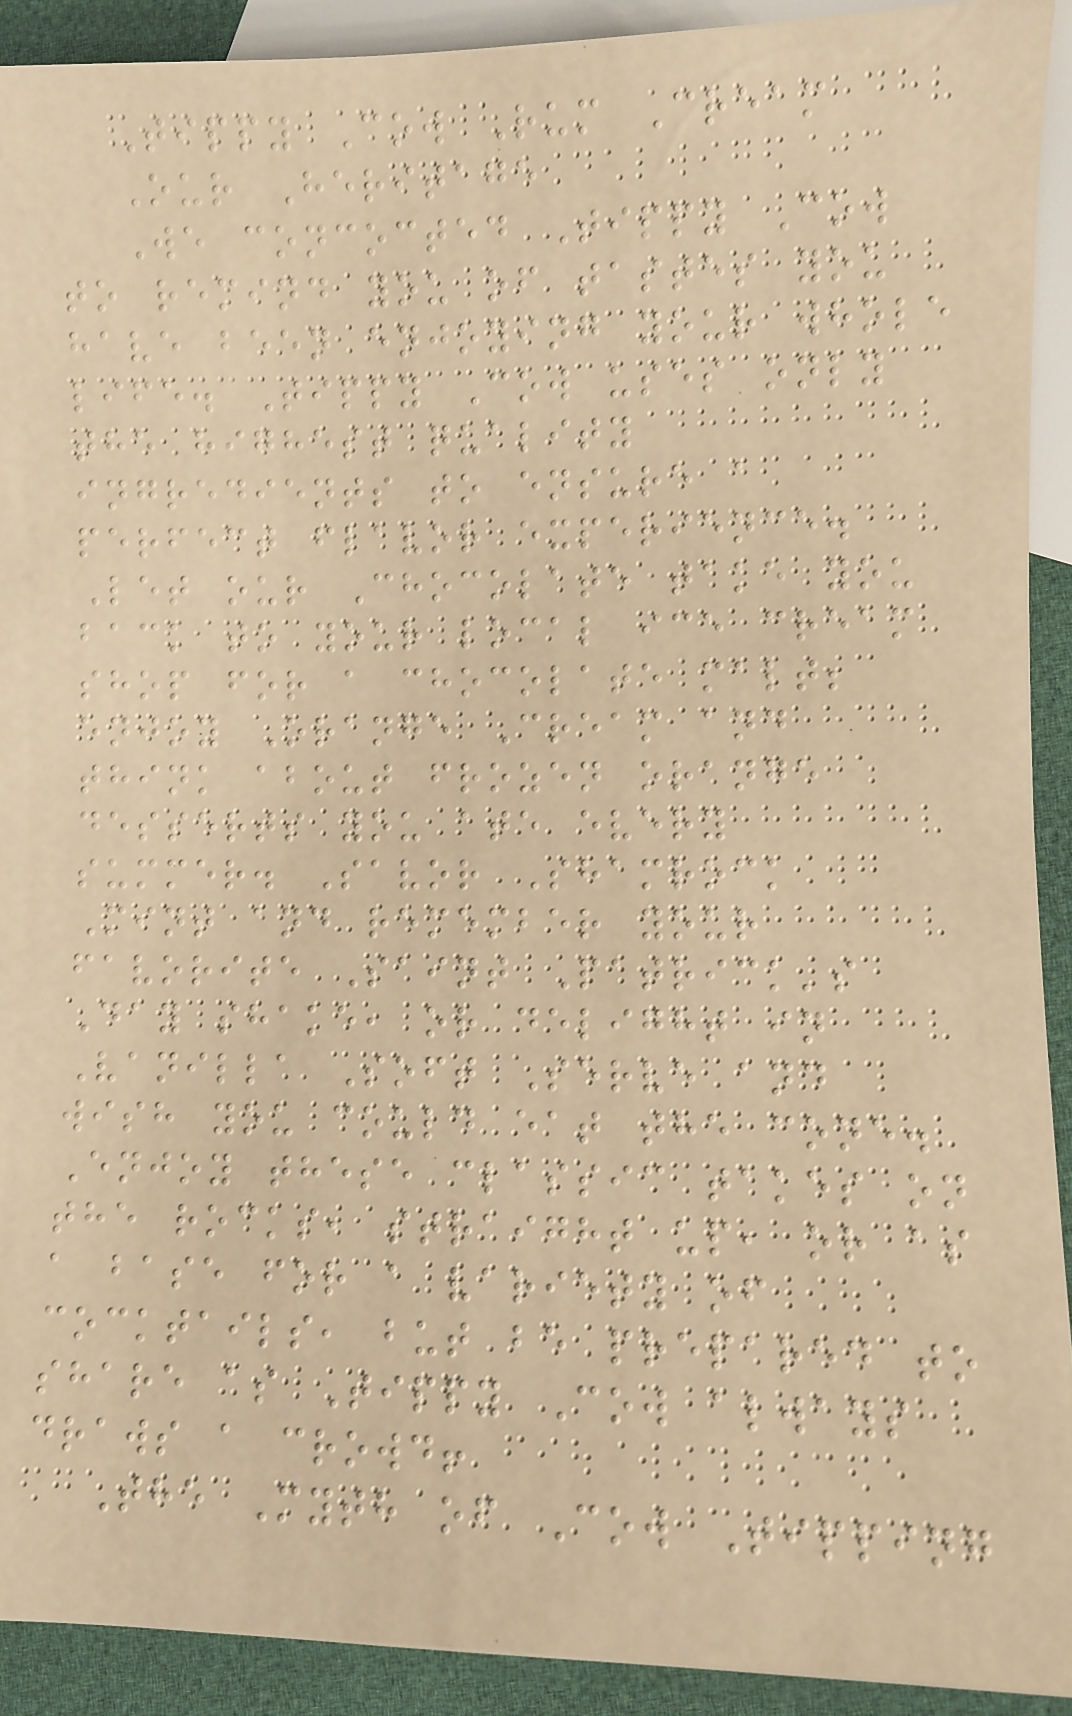Tippy Cow Rum Cream
Our Heritage
We concocted Tippy Cow
to remind you of tastes you
have been enjoying your whole
life. Tippy Cow uses only
the highest quality
ingredients to ensure a
perfect flavor experience.
Let our Chocolate take you
back to your local ice cream
shop for a chocolate malt;
enjoy Orange Cream and
think about frozen orange
desserts you ate every
summer. Savor Shamrock
Mint and remember your
favorite Saint Patrick's
Day shake, or delight in
Vanilla Soft Serve and
wish you could eat the cone.
Enjoy these classic takes on
the rocks, straight up, or as
a base for a variety of
cocktails, but be prepared to
share as Tippy Cow always
draws a crowd!
The Myth of Cow Tipping
